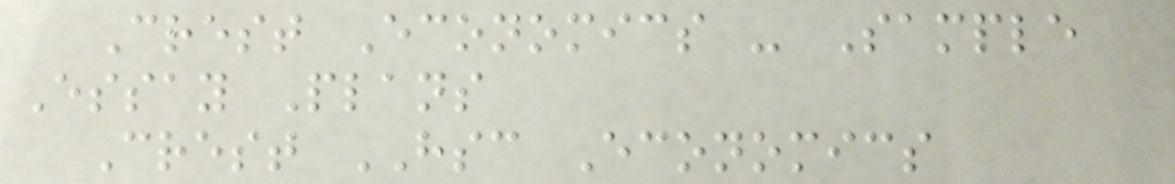Crest Economics - Sample
Essay Plans
Crest HSC Economics
